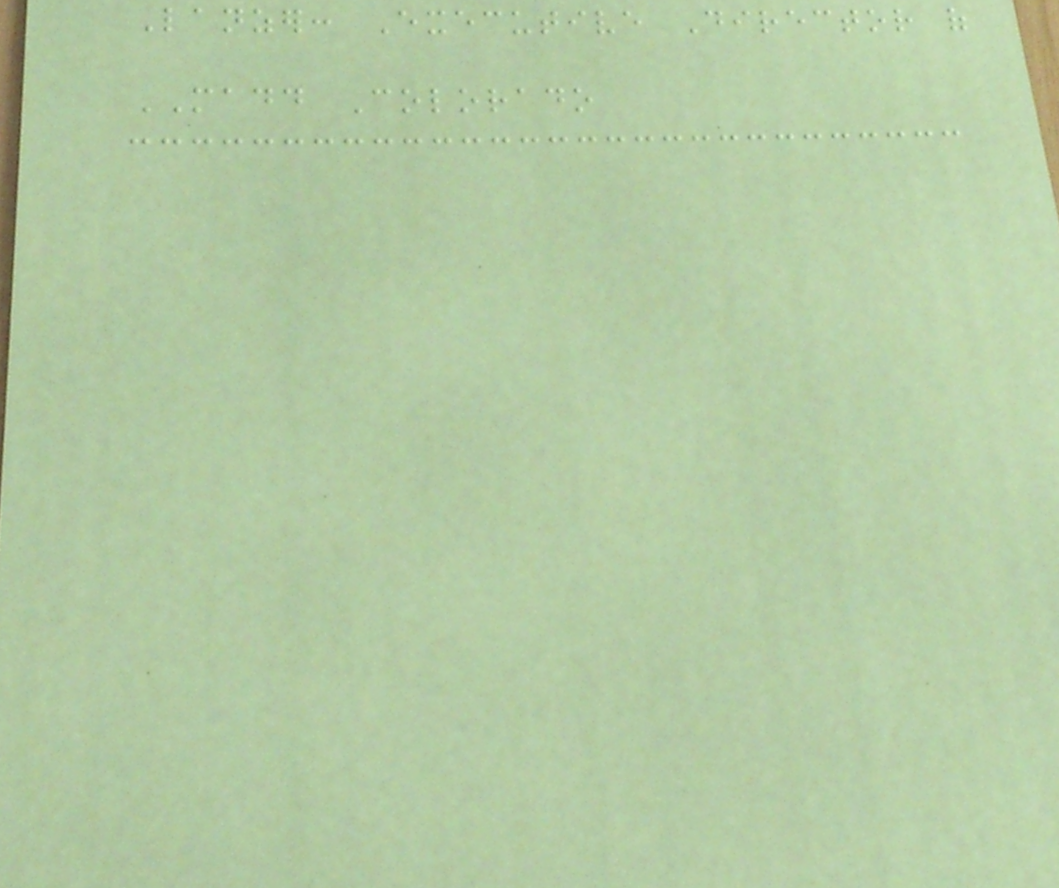Lanzer: Executive Director of
MADD Colorado
